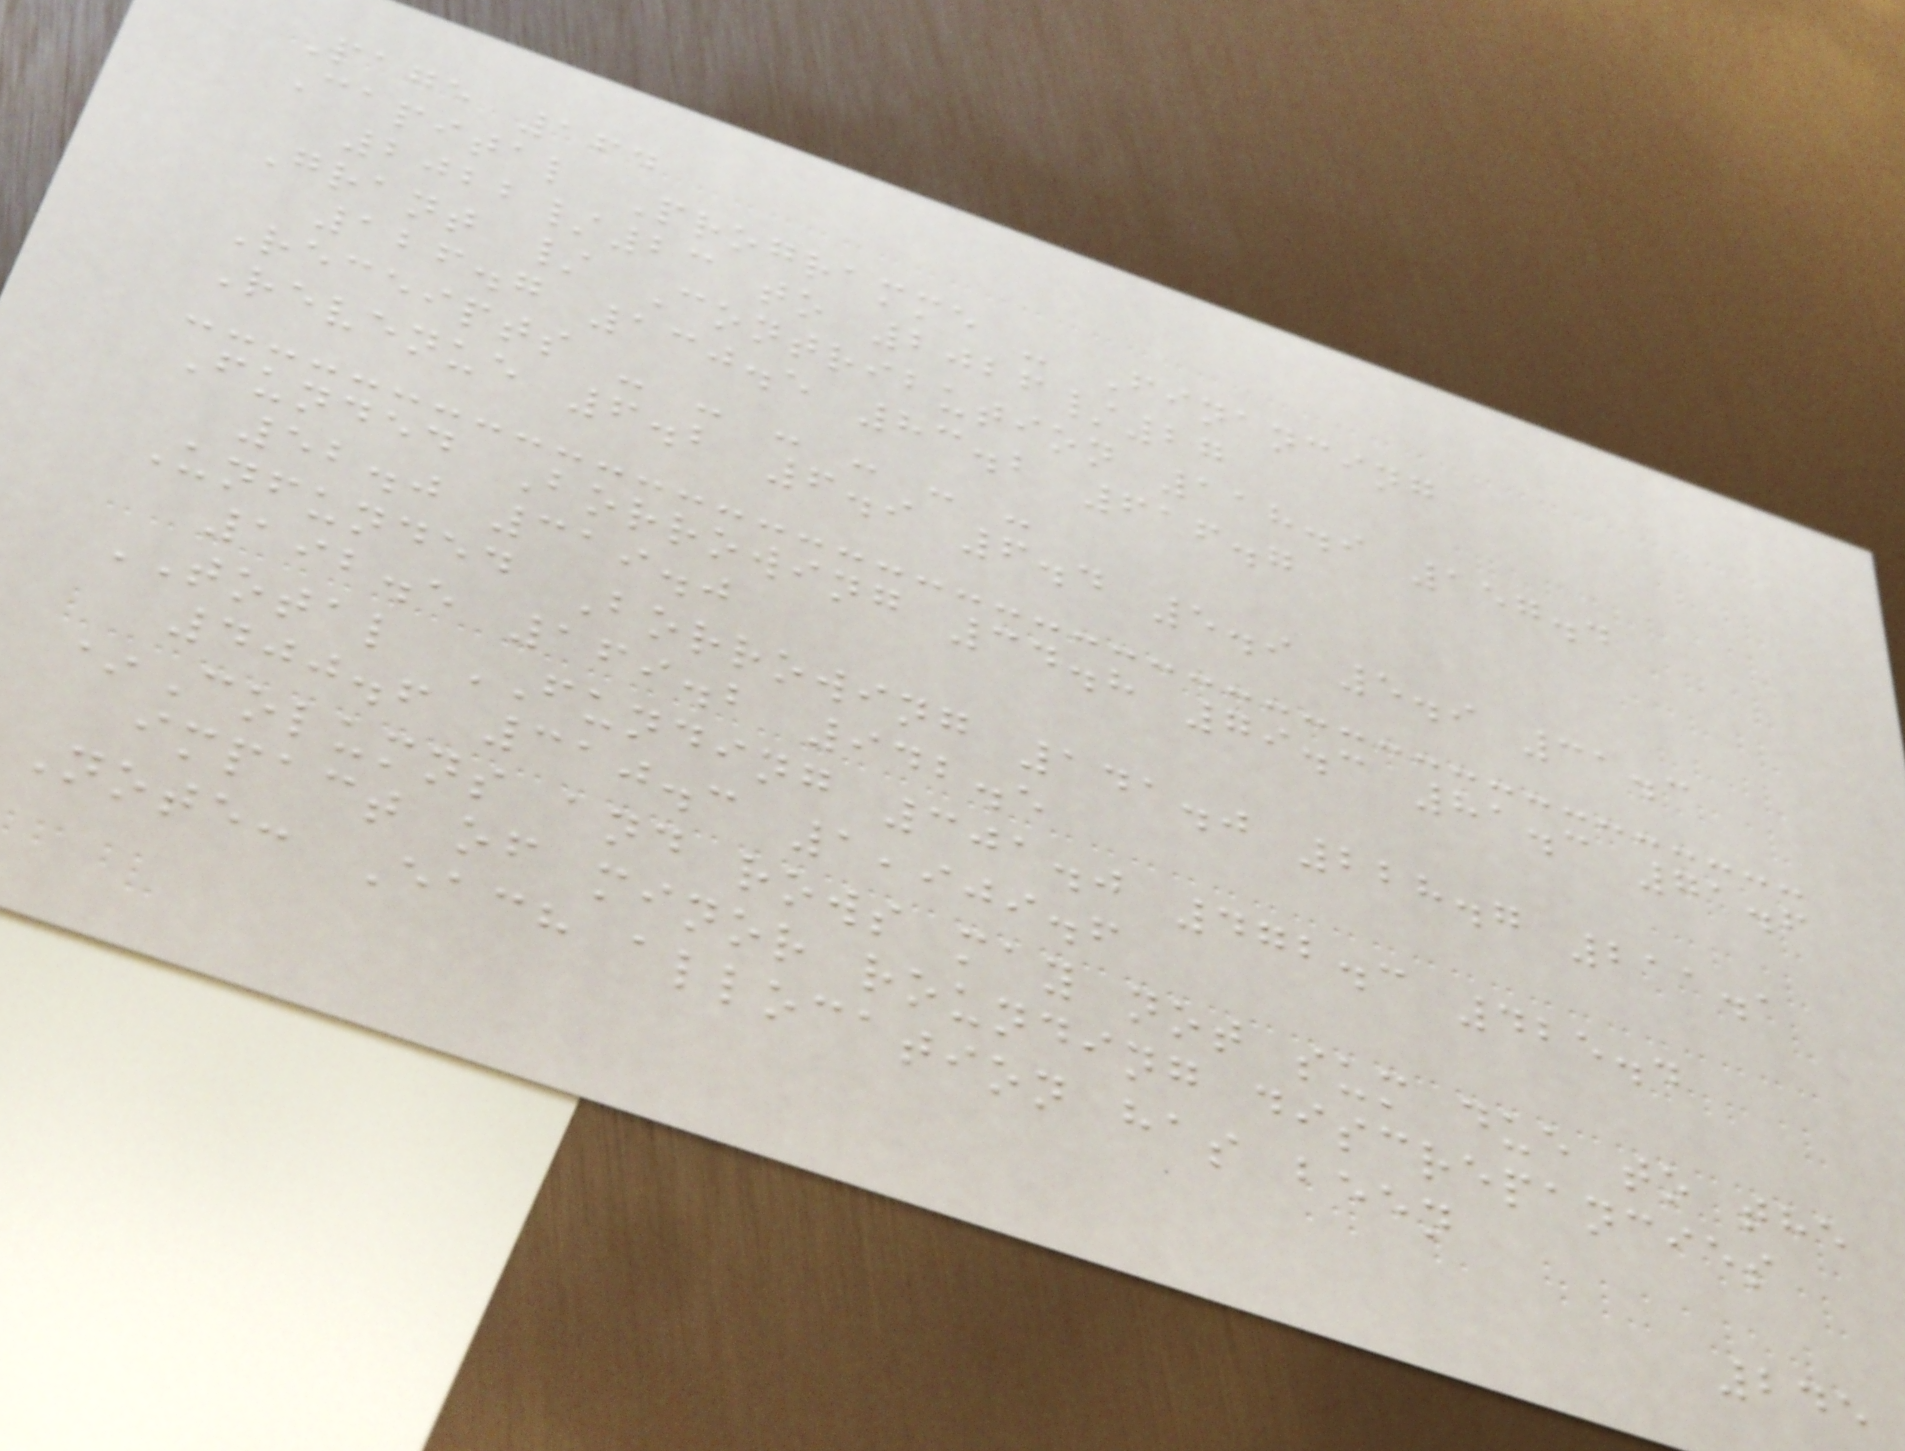Page 164
Capital Programme - Financing
2022/23 to 2026/27
Grant / Contribution 118.9 157.4
126.7 130.5 83.2 616.7
Receipts - - - - - -
Revenue 6.2 6.9 6.4 5.9 5.9 31.3
Funded Borrowing 34.8 79.3 81.3 71.6
52.0 319.0
Unfunded Borrowing 141.0 228.7 211.1
192.5 169.2 942.5
TOTAL FUNDING 301.0 472.3 425.4
400.6 310.3 1,909.6
*Columns and rows may not sum due to the
impact of minor rounding discrepancies
Note: Each allocation has been
245
